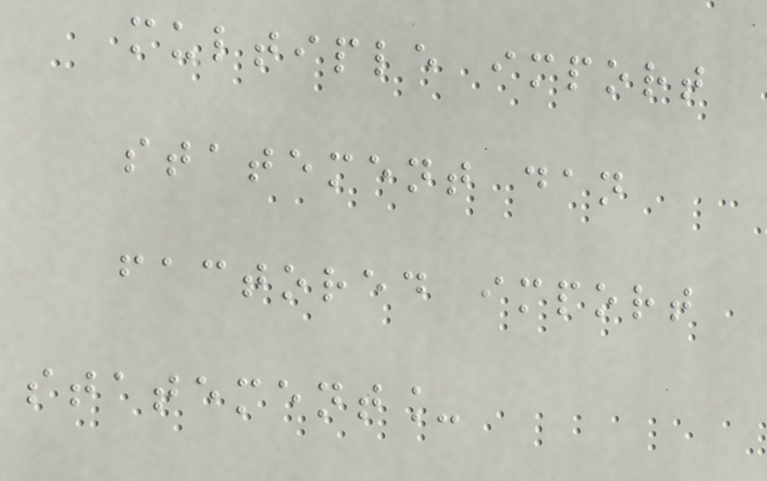multiple import
statement dan
factored import
statement_
